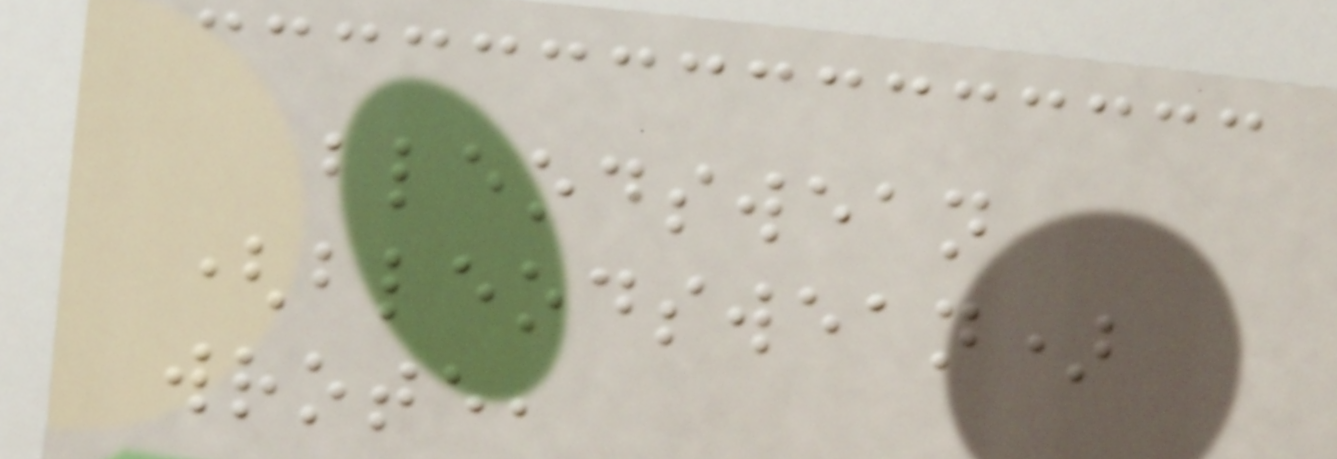bleodswean
(bleodswean)
wrote,
